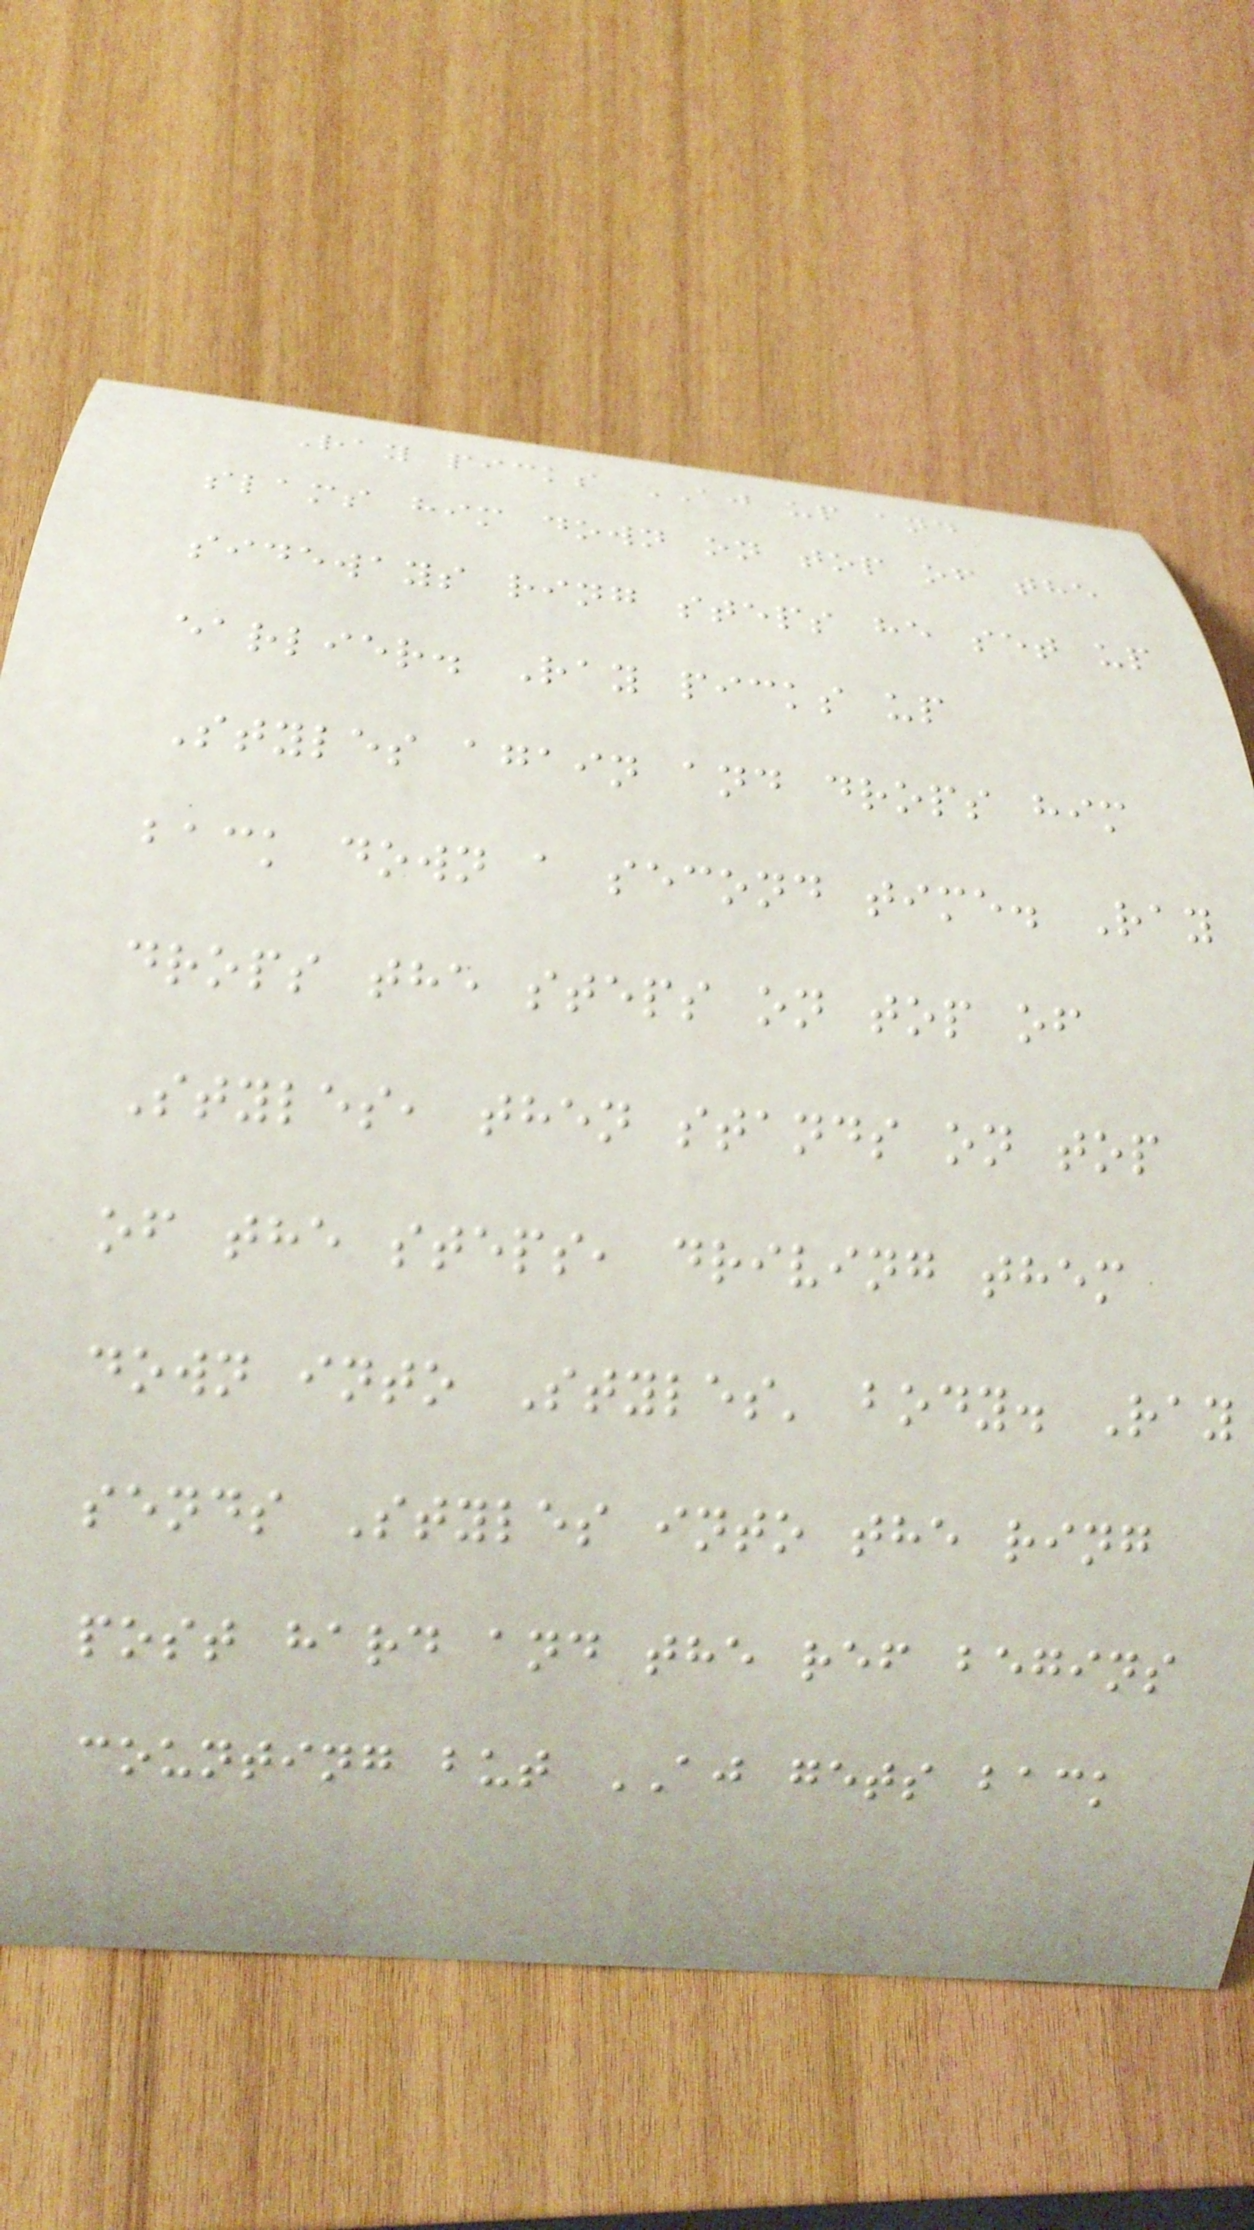Ray picks AJ up and
slams him down on top of the
sideways ring steps he set up
earlier. Ray picks up
Styles again and drops him
back down a second time. Ray
drops the steps on top of
Styles, then stands on top
of the steps, driving them
down into Styles' body. Ray
sends Styles into the ring
post hard and the ref begins
counting but AJ gets back
